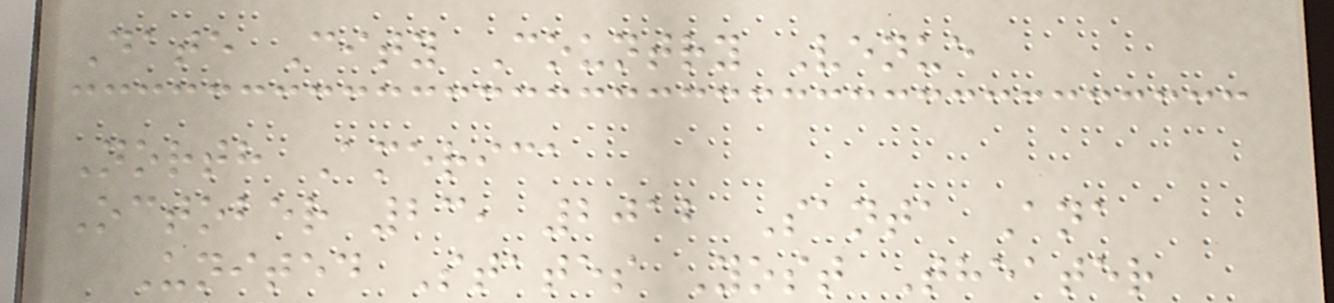Date City Country Venue
North America
October 23, 2012 Santa Ana
United States Yost Theater
